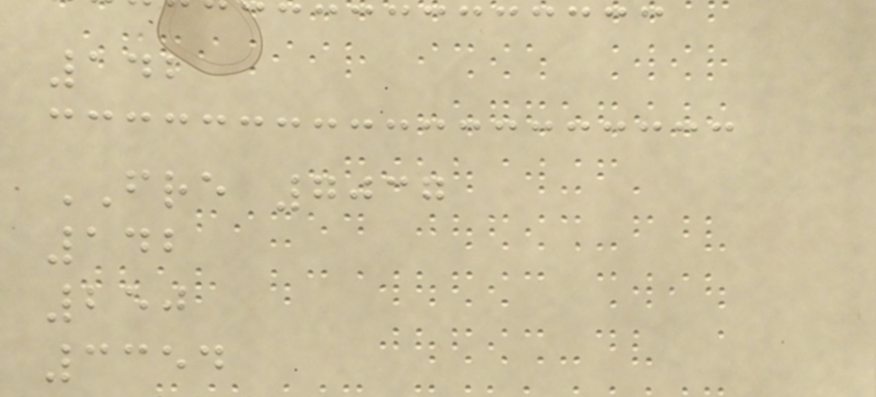142
FRE 7037
142
250
3354
